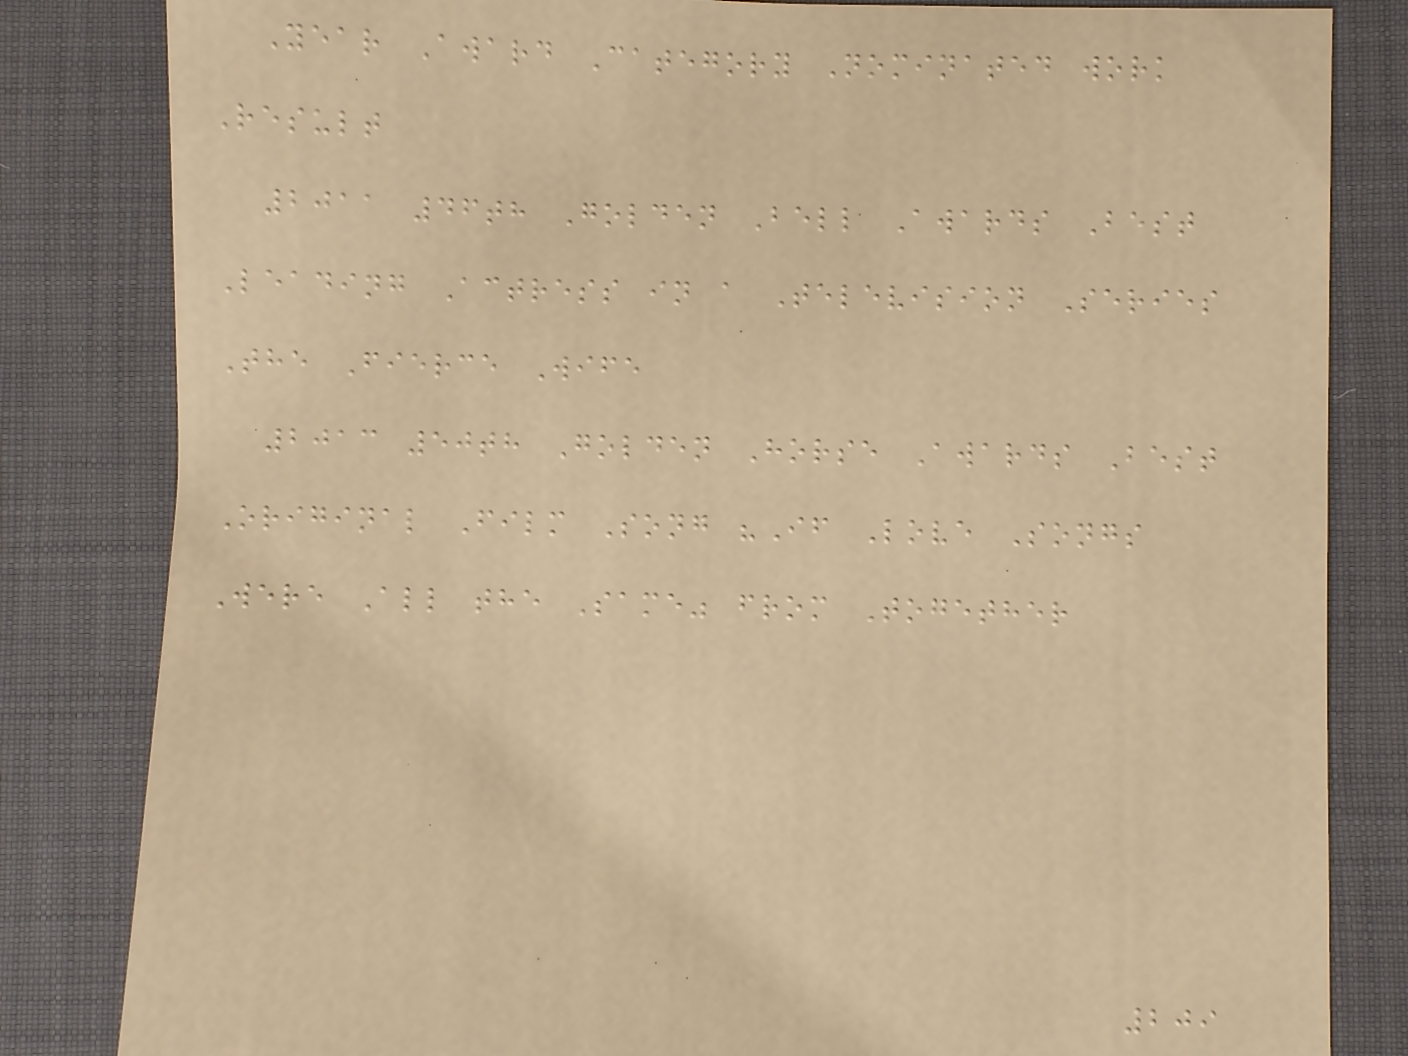Year Award Category Nominated work
Result
2011 46th Golden Bell Awards Best
Leading Actress in a Television Series
The Fierce Wife
2013 50th Golden Horse Awards Best
Original Film Song "If Love Songs
Were All the Same" from Together
209
